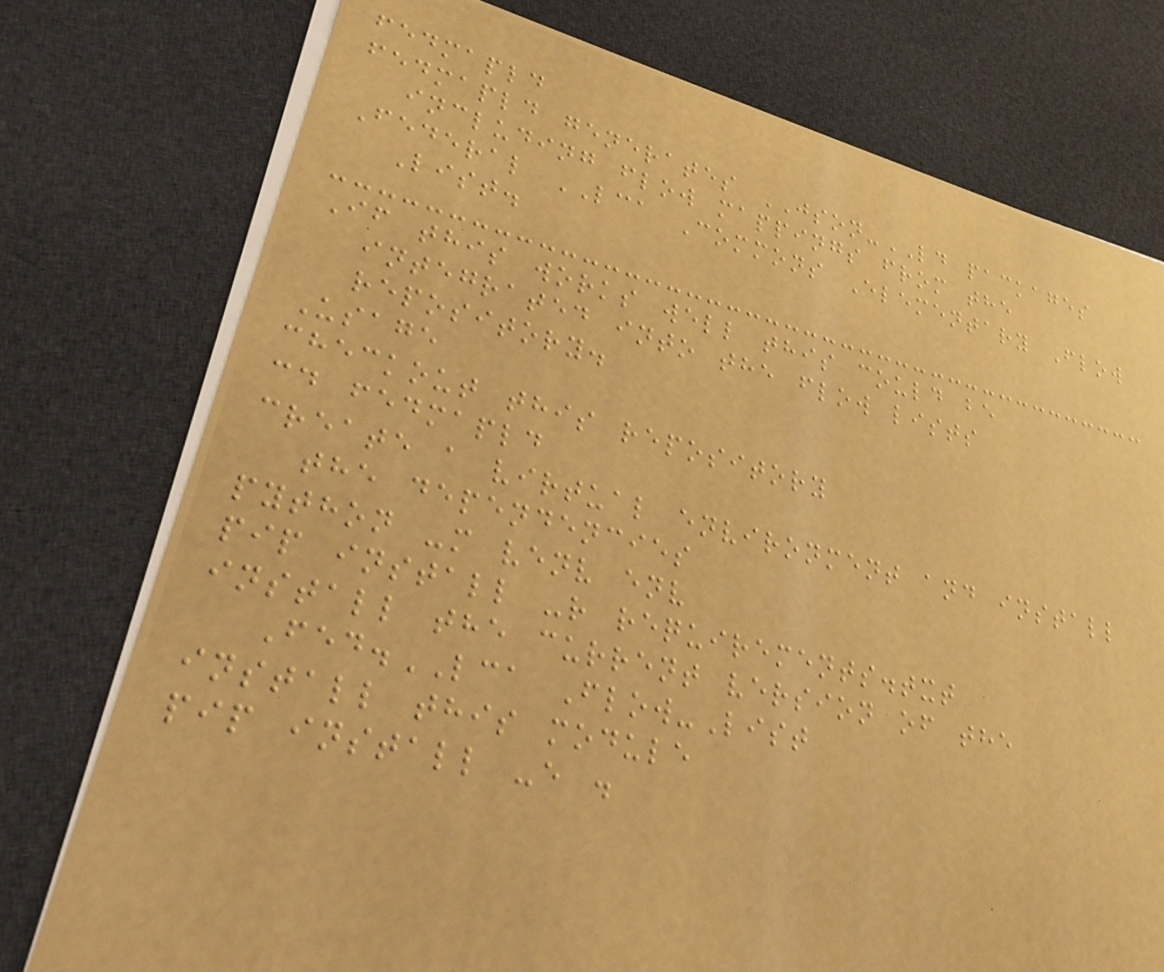fedmapld
fedmapld generates JSON-LD packages
including flow mappings from the
Federal LCA Commons Elementary Flow
List.
If this works well this could be
integrated into the flow lists
repository.
Usage
checkout this repository
cd fedmapld
create a virtual environment and install
the dependencies
python -m venv env
pip install -r requirements.txt
install the current version of the
Fed.LCA Flow-List
install this module
pip install -e .
